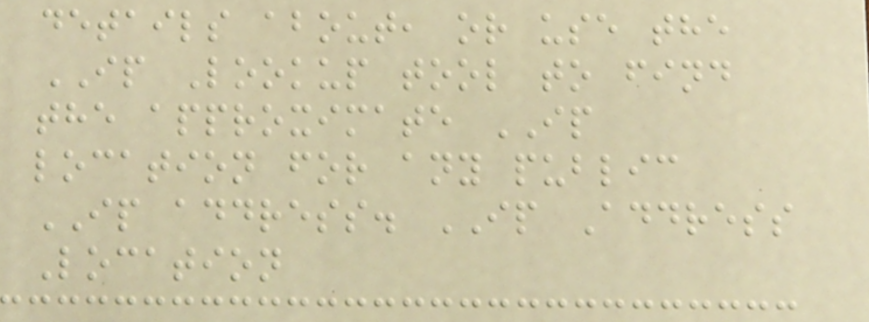details about, or use the
IP Lookup tool to find
the approximate IP
location for any public
IP address. IP Address
Location
